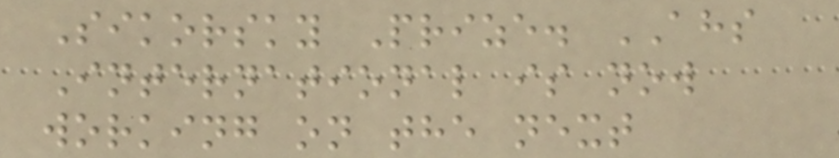Sikorsky Prize. AHS
International is now
working on the next
